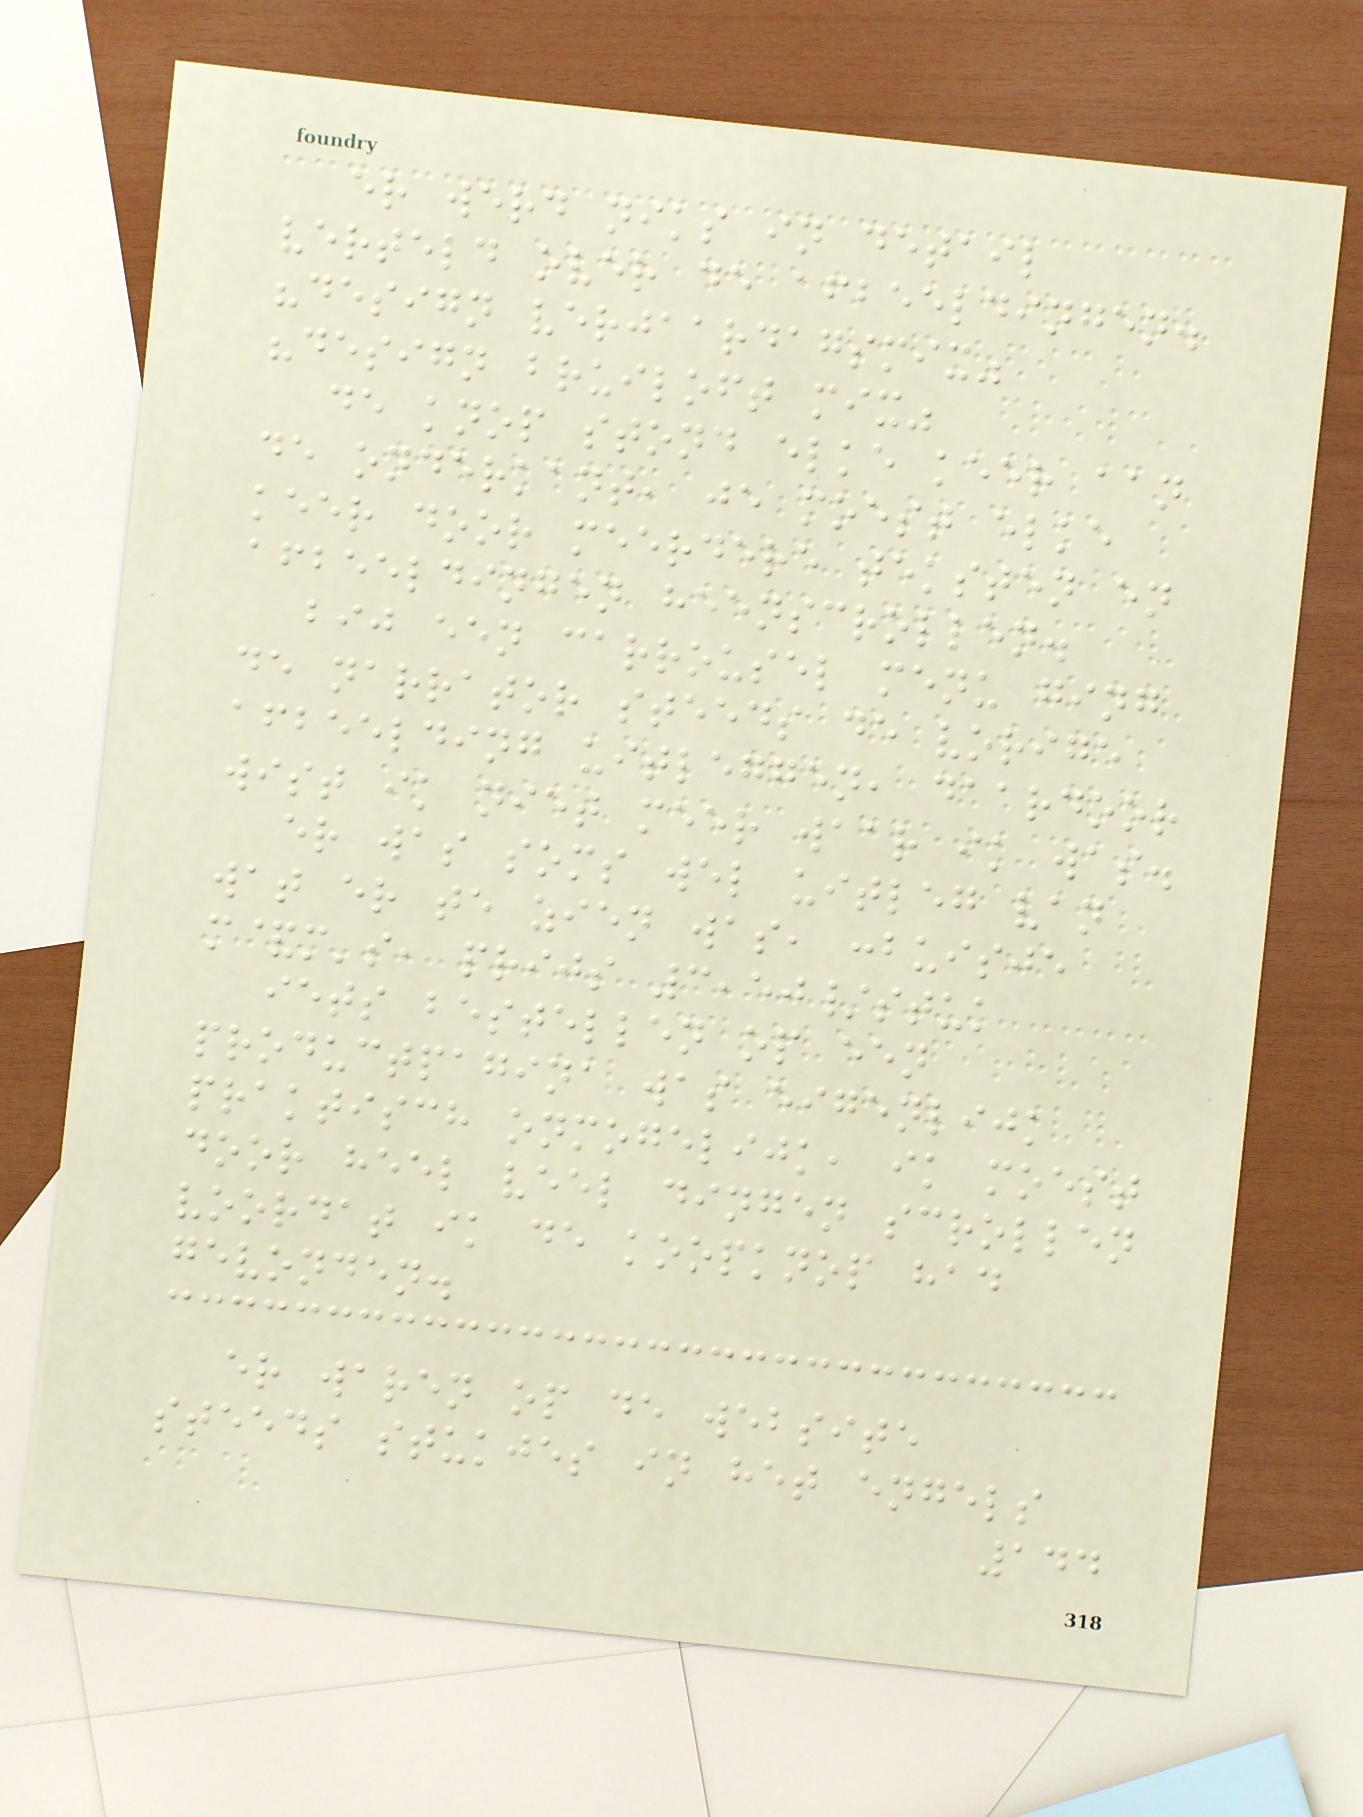er werd niks in detail
verteld over de afbeeldingen.
"design verjaardagsmix"
"design bruiloft mix"
de knop stond elke keer aan
de onderkant, je moest elke
keer door meerdere teksten en
afbeeldingen heenscrollen.
bij een carrousel menu ging
de narrator steeds de vorige
afbeelding uitleggen, daardoor
wist ik niet meer waar ik was.
er was soms wel uitleg van
wat er te zien was, :buisje
m&m's, prijs 3,50/stuk
iets bestellen op een
productpagina was eigenlijk
praktisch onmogelijk, ik moest
door heel veel dingen scrollen
voordat ik de koopknop had
gevonden.
er waren op de website
steeds stukjes in het engels
144
